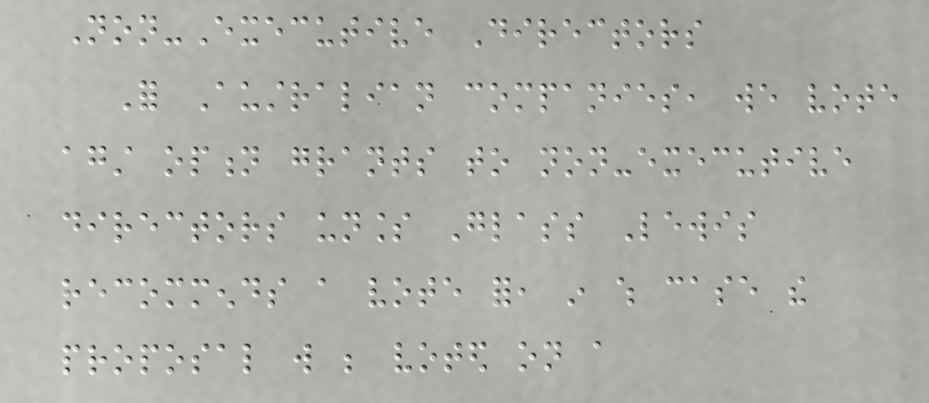Non-Executive Directors
For Australian companies, we vote
against option grants to non-executive
directors unless Glass Lewis
recommends a vote for, in which case the
proposal will be voted on a
